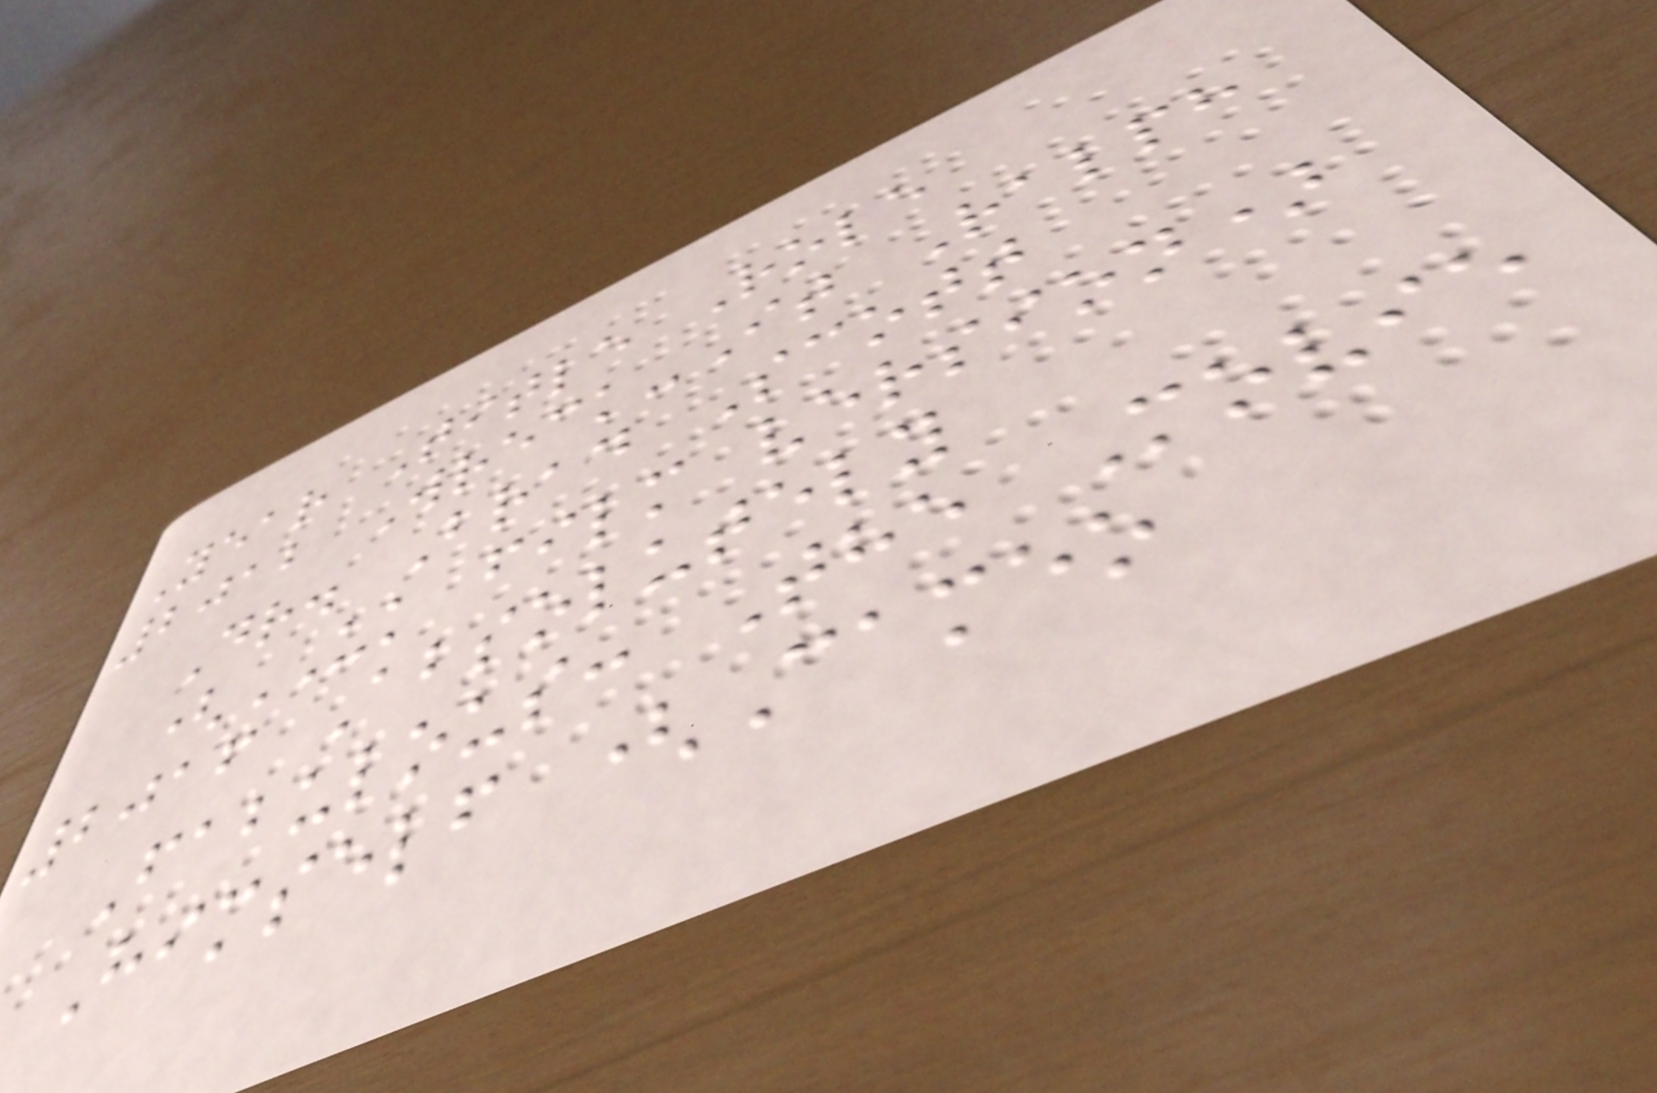Year Title Role
2012 Wreck-It Ralph
Dr. Brad Scott
(UK film version)
2016 Absolutely
Fabulous: The Movie
Himself (Cameo
